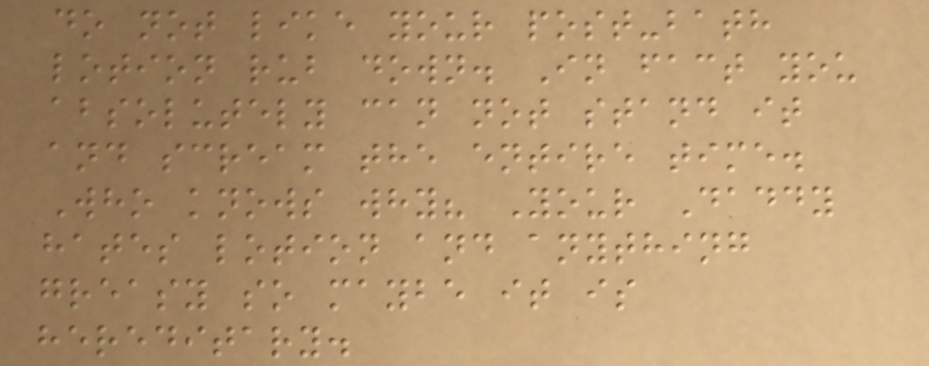do not like your post-bath
lotion rub down. In fact you
absolutely can not stand it
and scream the entire time.
Who knows why? Your Daddy
hates lotion and anything
greasy so maybe it is
hereditary.
